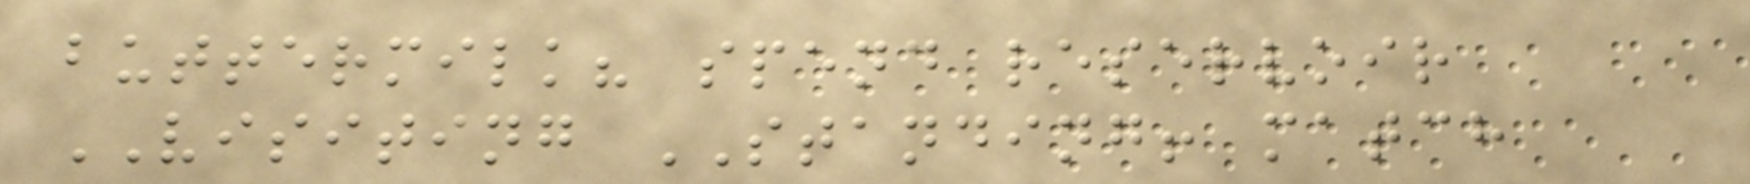buttermilk? spend reservoir
VISITING STANDING! match
